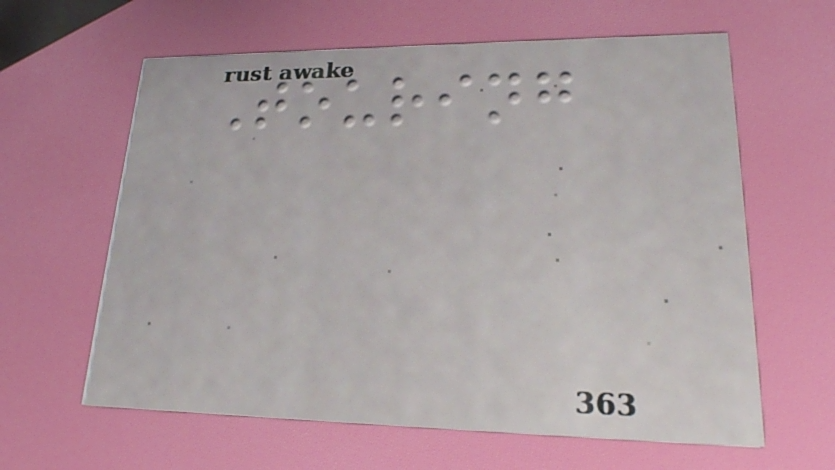Touring
